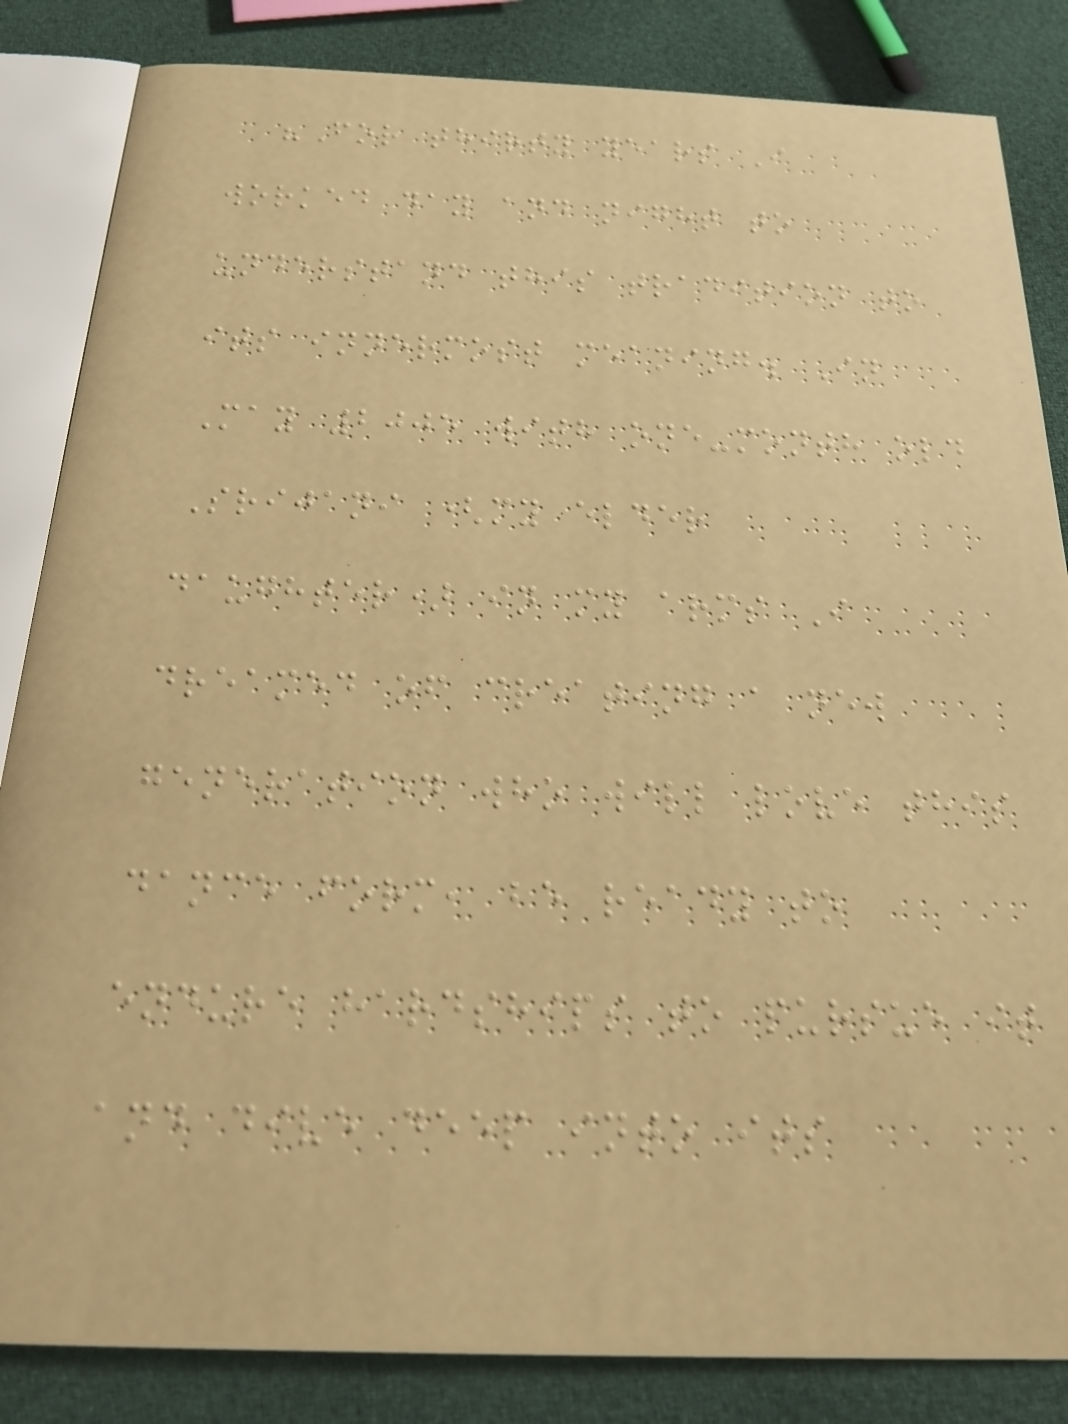"For thirty years I
worked day and night to
understand this tradition to
its innermost meaning. In
May 2005 with one-month old
Srijani (my elder
daughter) in my arms I
dreamed of creating a new
generation who will love this
dance form, be ready to
endure hardships to pursue it
and dive deep into its
